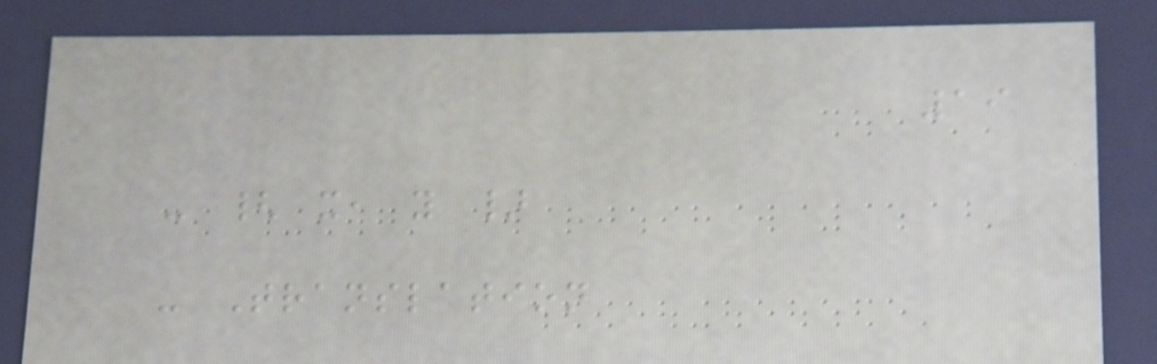19
- { x, y }
- Translation
